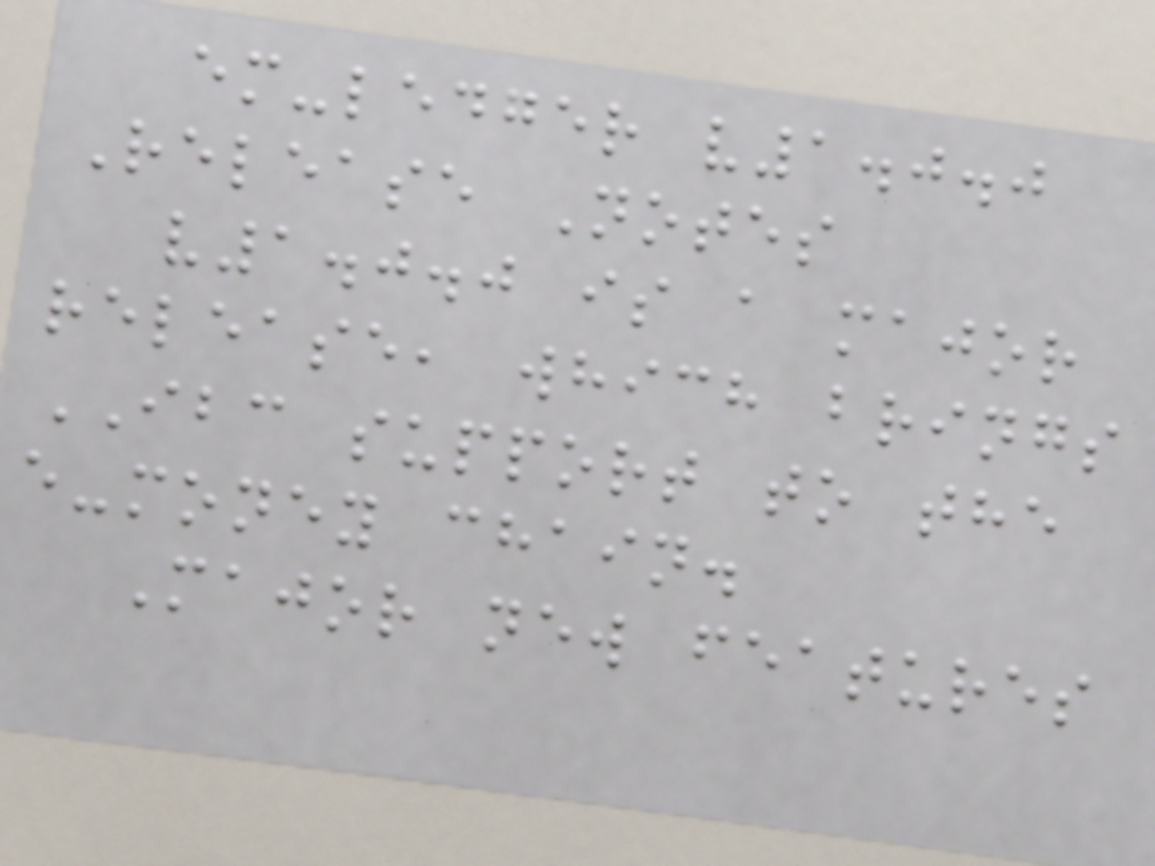em-ledger v1.0.0
Release Notes
v1.0.0 is a major
release, which brings
IBC support to the
e-money chain.
Major new features
